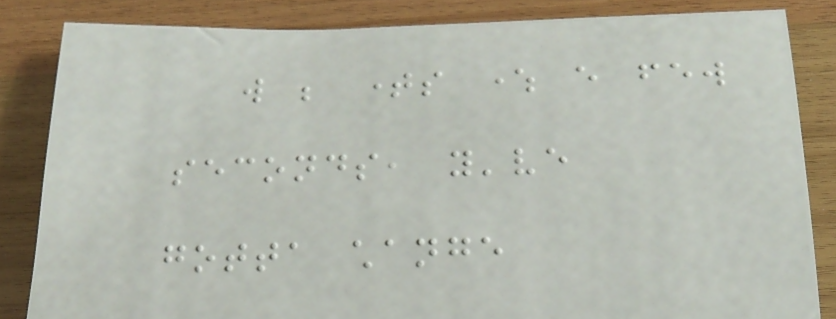will be times where every few
seconds, you've
gotta change
